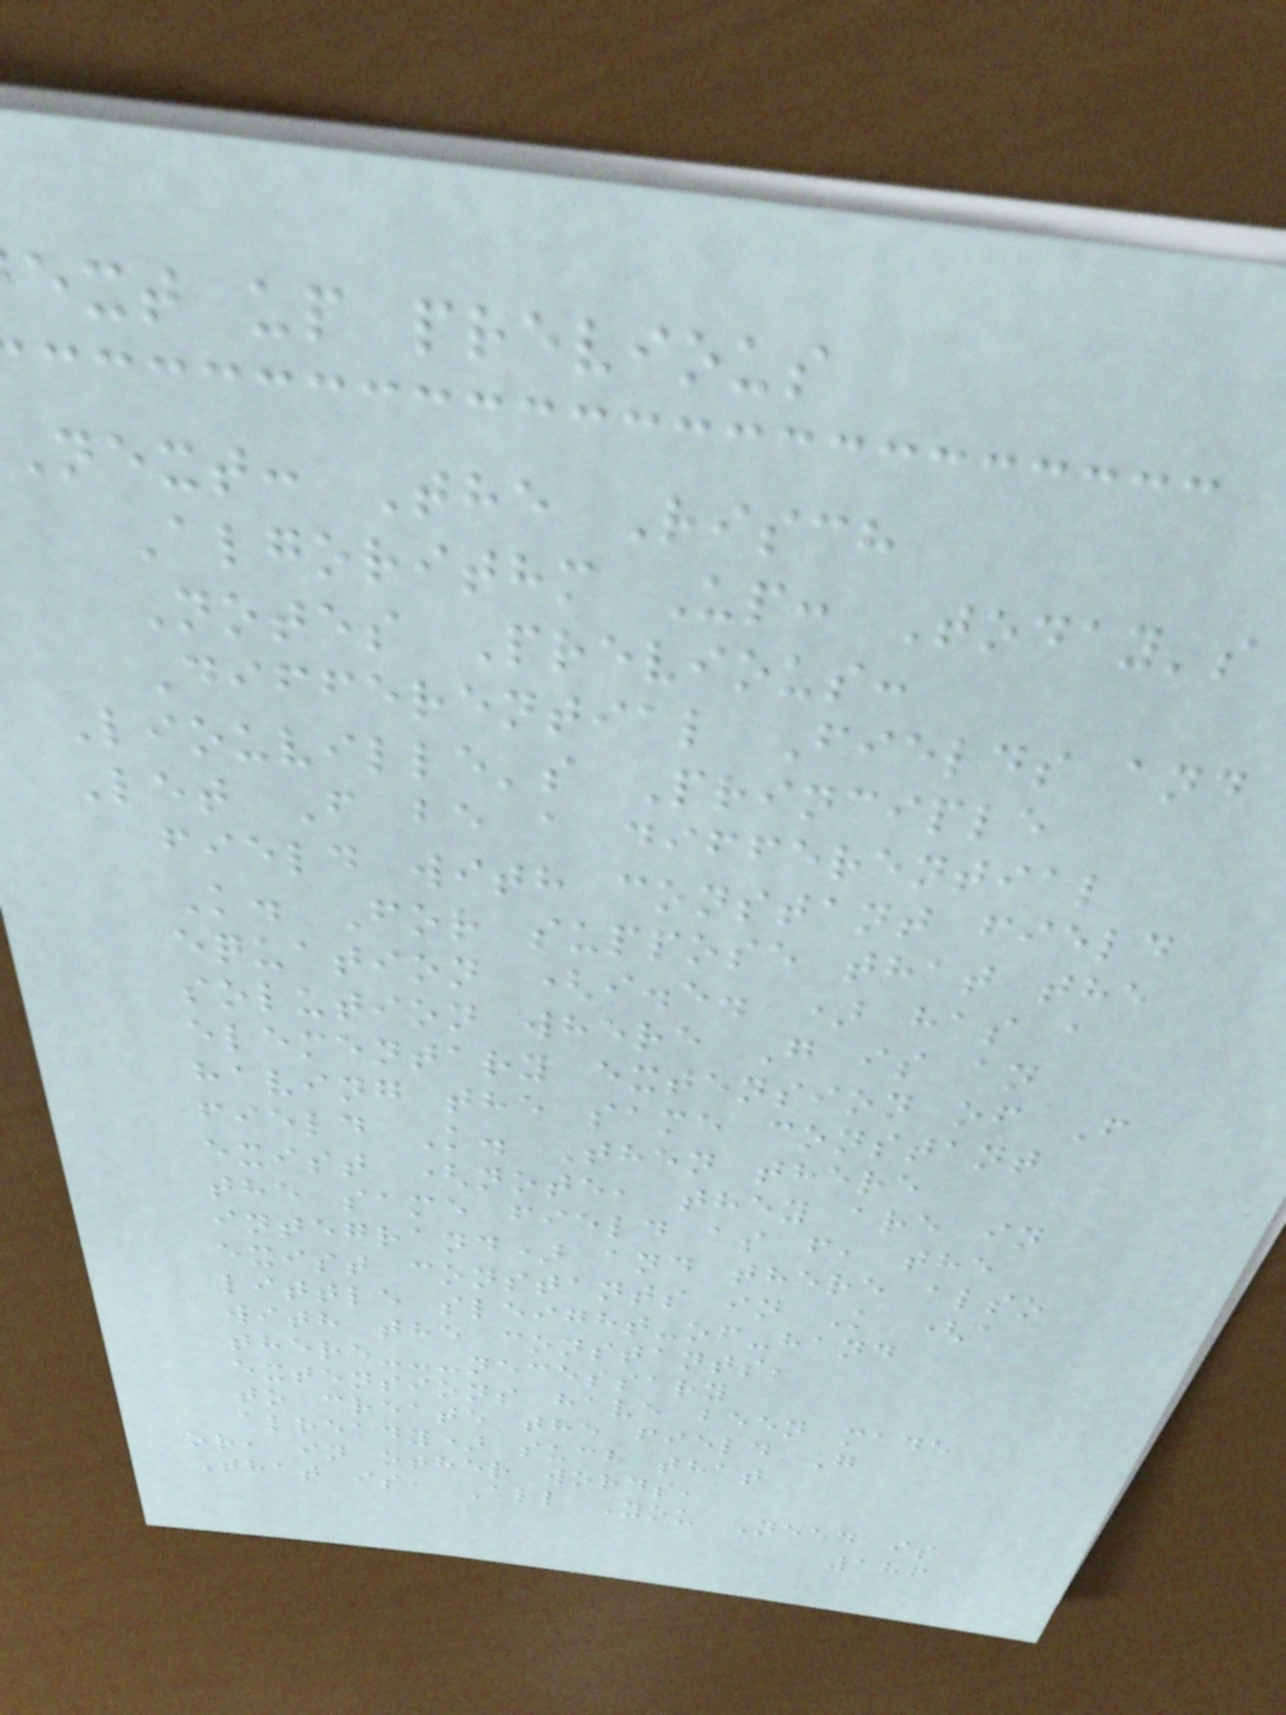ext up previous
Next: The Risch
Algorithm Up: Today's
Notes Previous:
Differential Fields and
Liouville's Principle
Let F be a differential
field with constant field
K. For suppose that the
equation (i.e. ) has a
solution where G is an
elementary extension of F
having the same constant
field K. Then there
exist (note, they are in
the same field as f, the
integrand) and there also
exist constants in K (a
little sleight-of-hand
with the constants,
there---necessary
extensions have been made
to create the field G
already) such that
or, in other words,
That is, All You Need is
186
